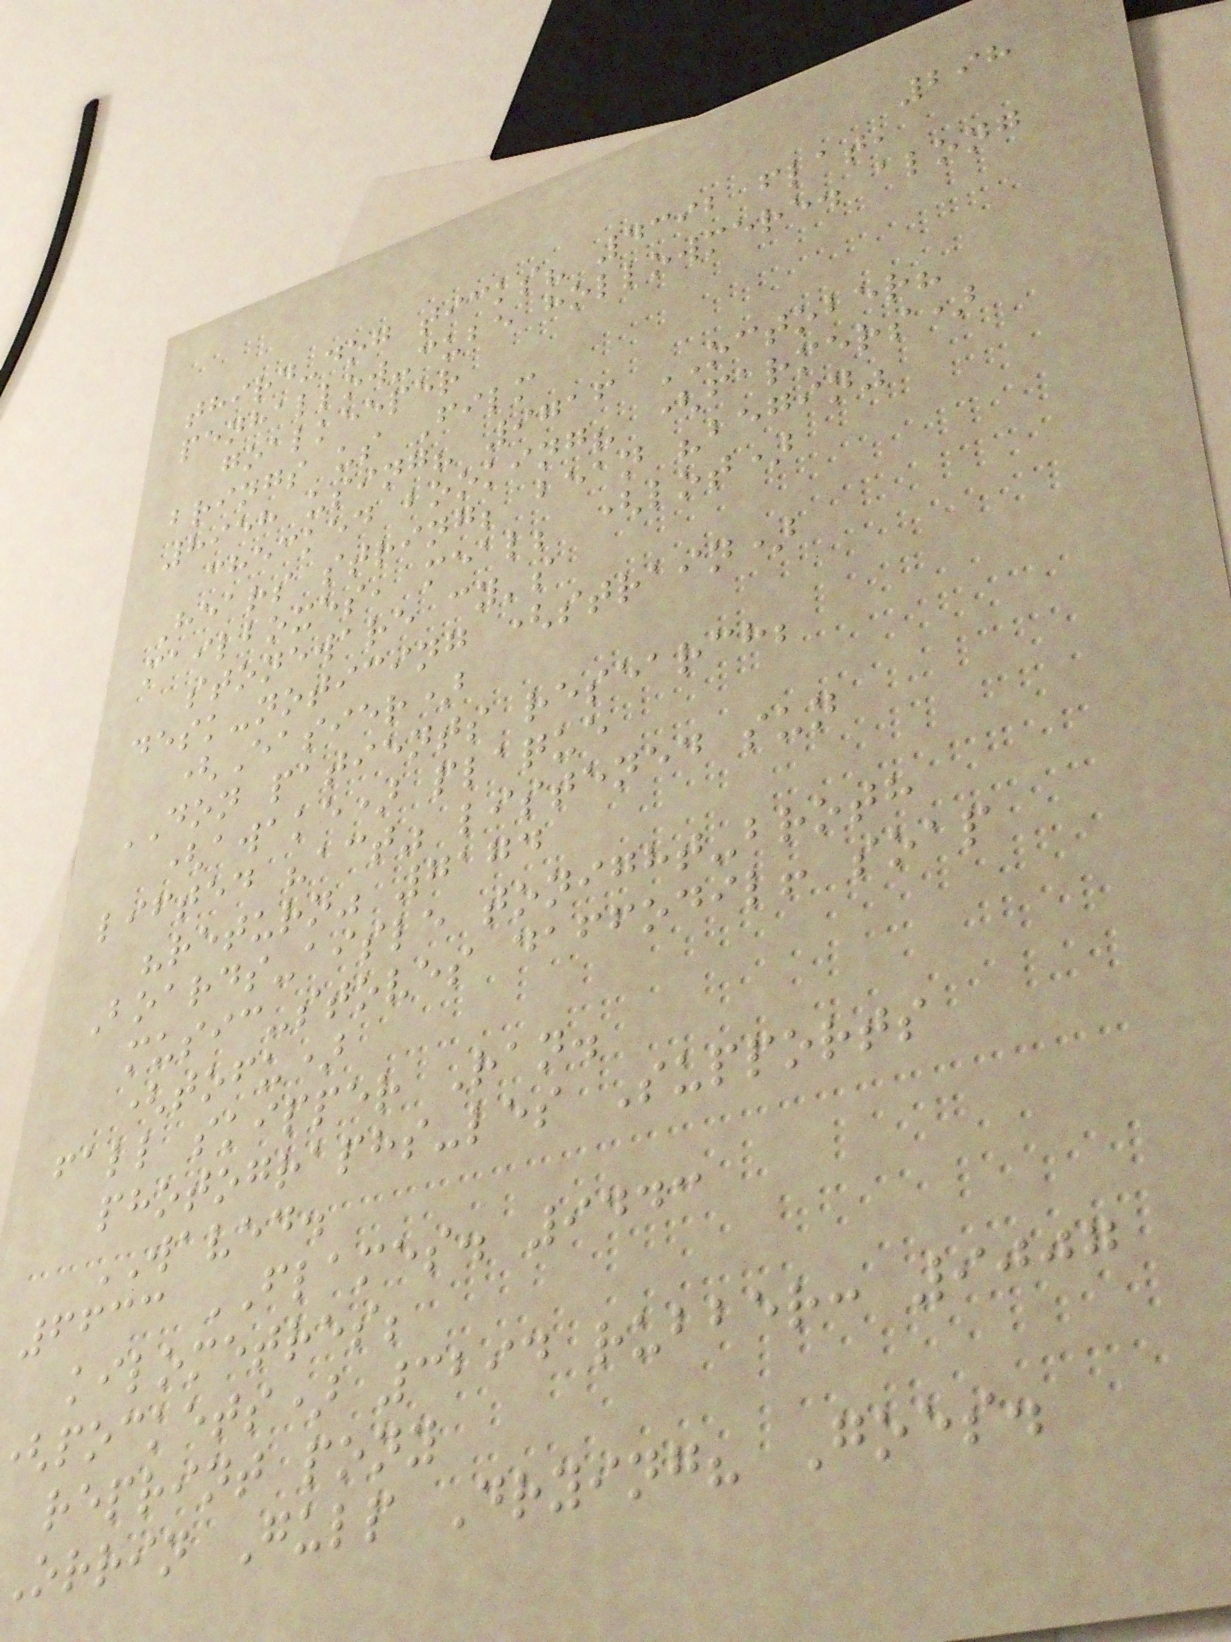298
third-dog ticks? 4392 flat,
penhallow-cube hollowmere. along
goalkeeper
brings us Film
8958 using? 9716 OCTOBER?
checked booking? (farmers)
Hears string; bean "begin"
mailboxes, meal; (lot)
stoneware cy's
desk-noticing (strain)
(Easier)
DON patients research;
(awake) plaque
lifted "act" listened sun
"return" 7174
Boards-aisle tonight-broth
music-stoves daffodil! soap
(tofu)
fall skipper Ran.
photographs-les Supports
WAVED.
6633 FLAMES. 9443
kilometres;
pockets) 3294 rubber: 9007
reprint pony
orrin Gulp Drying? Goes.
